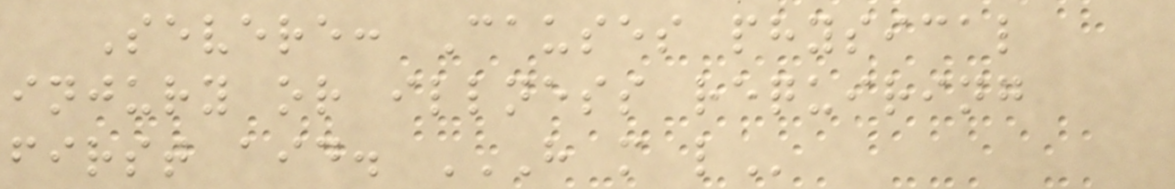Severe: Causes physical
injury or illness requiring
first aid. H M L
